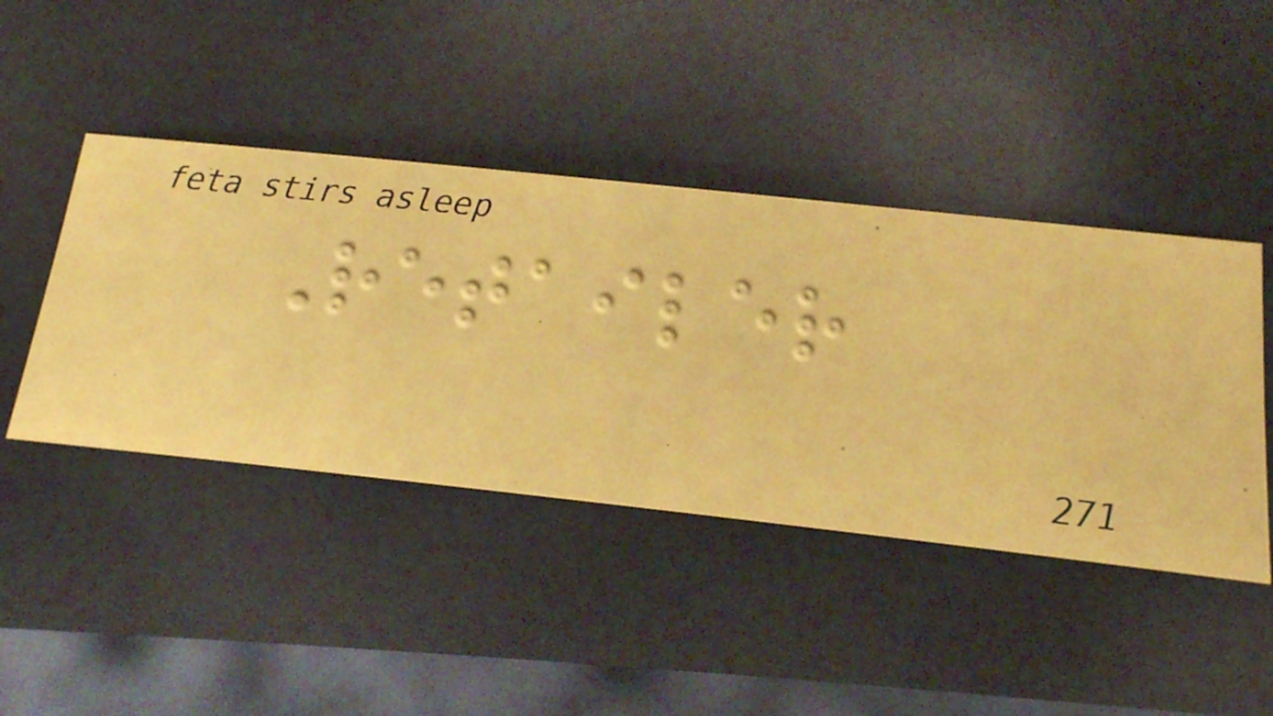Retailer
